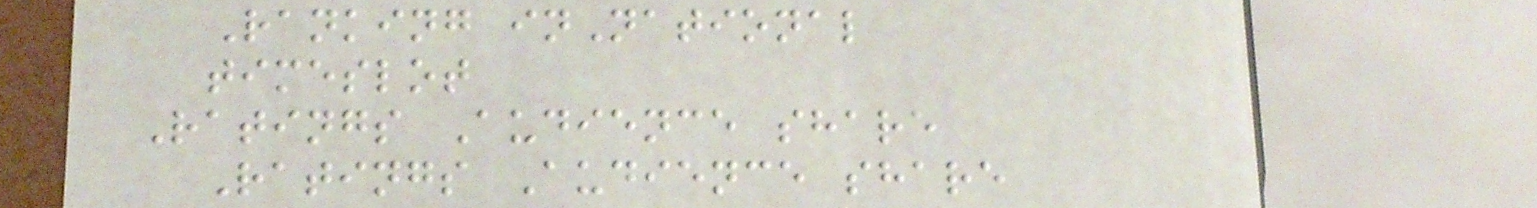Ranking inNational
timeslot
Ratings Audience share
Ratings Audience share
